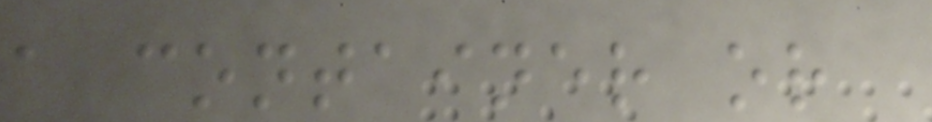a container or
